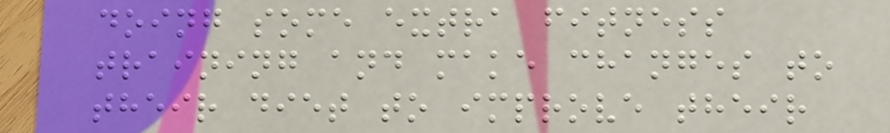doing some extra fitness
training and make changes to
their diet to improve their
